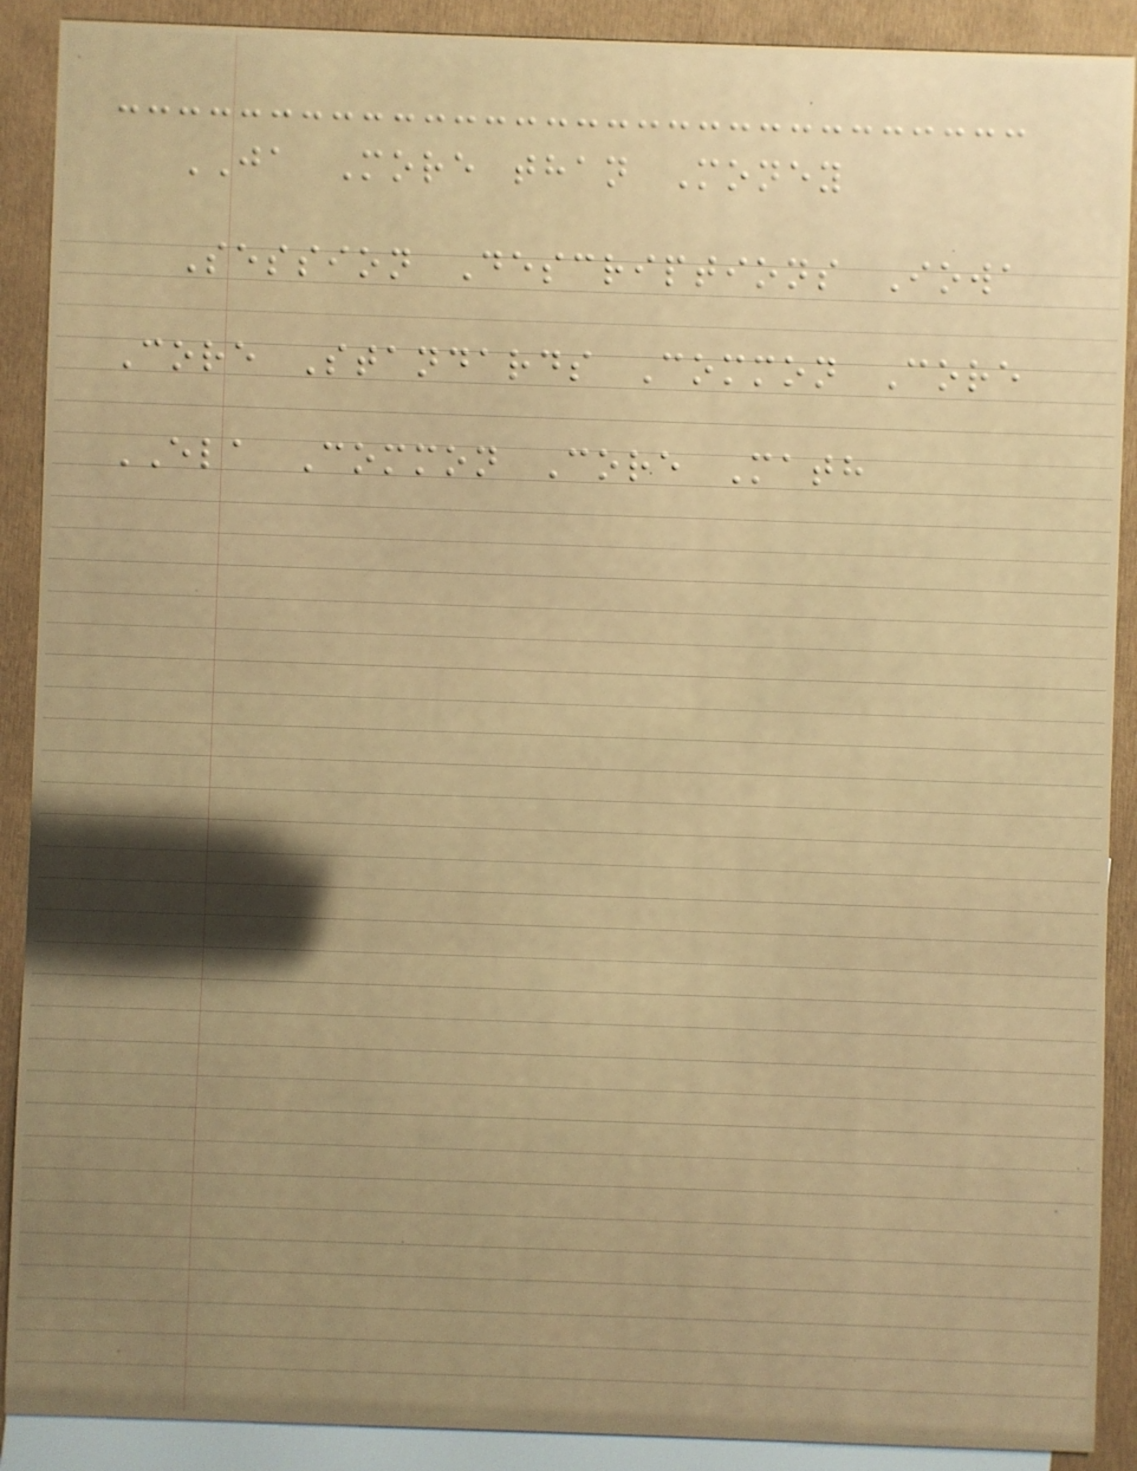JA More than Money
Session Descriptions Iowa
Core Standards Common Core
ELA Common Core Math
